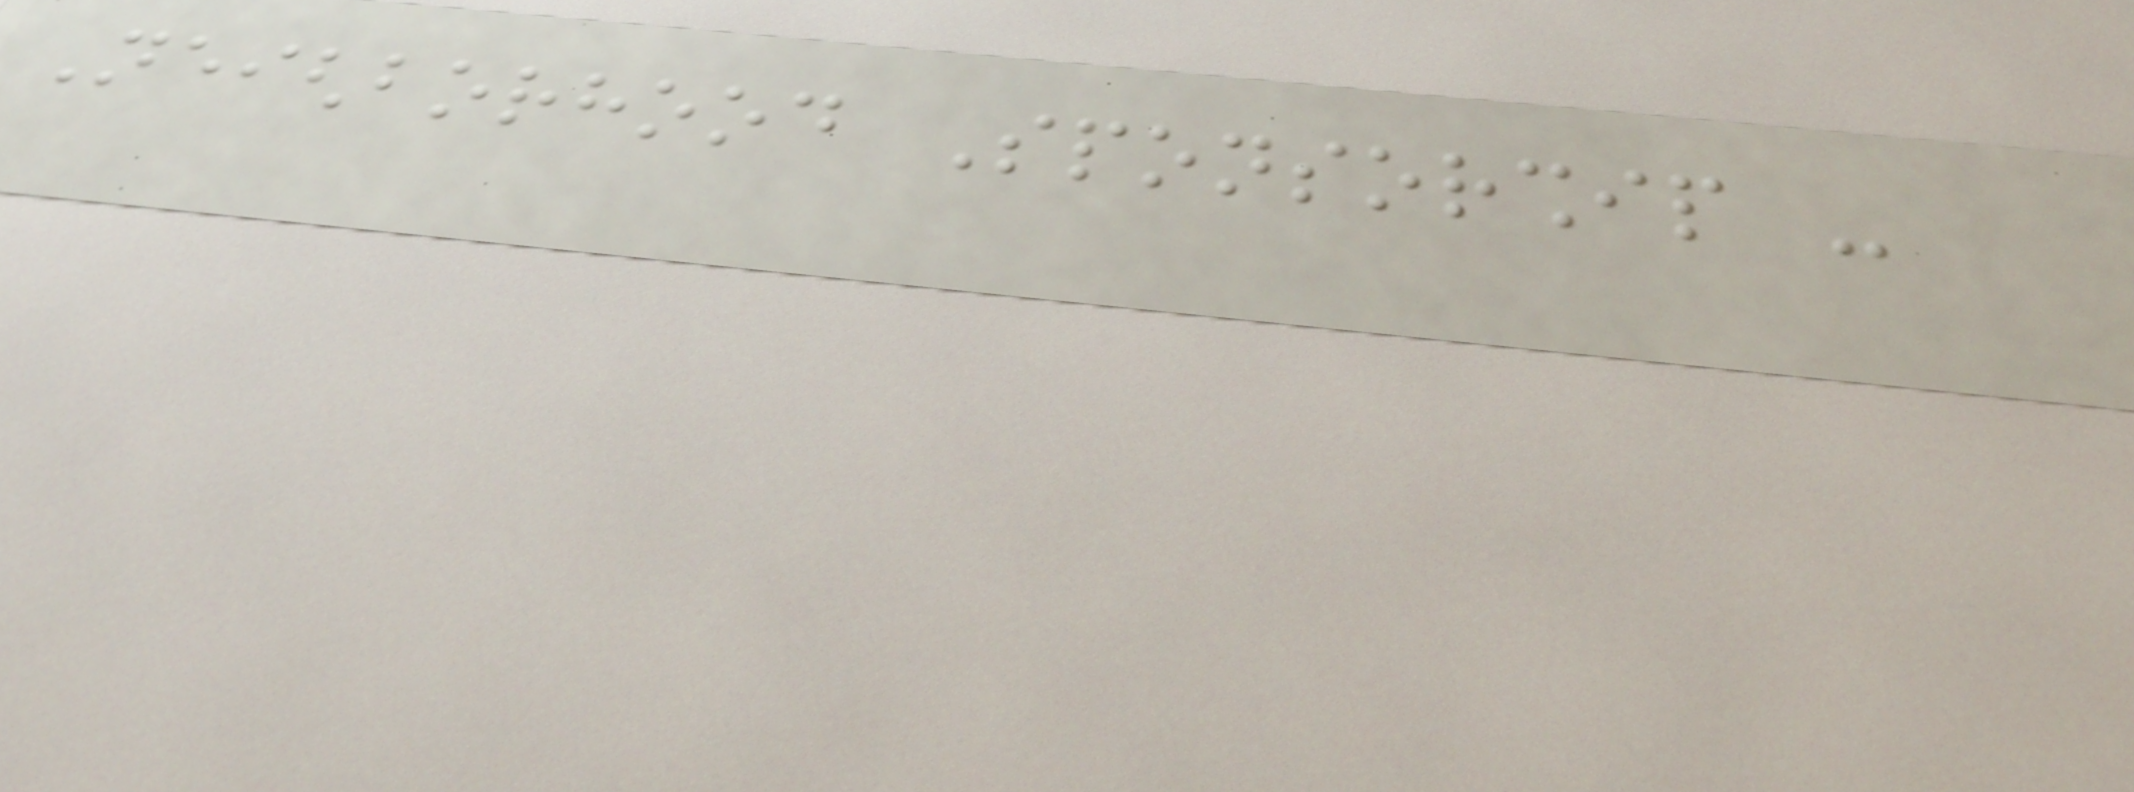Neighborhood Sponsorship -
